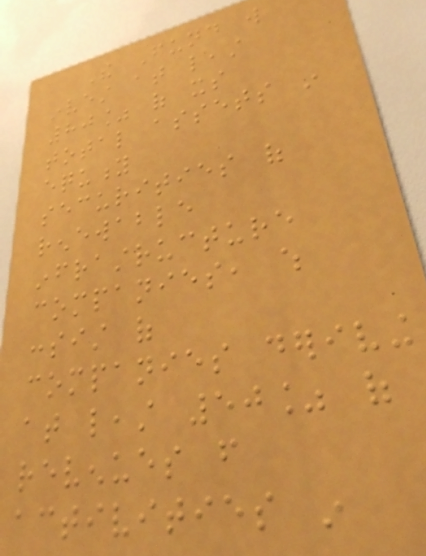The Fund will
invest at least
80% of its
total assets in
equity
securities of
renewable
infrastructure
companies, which
consist of
companies deriving
at least 50% of
revenues from
activities in
